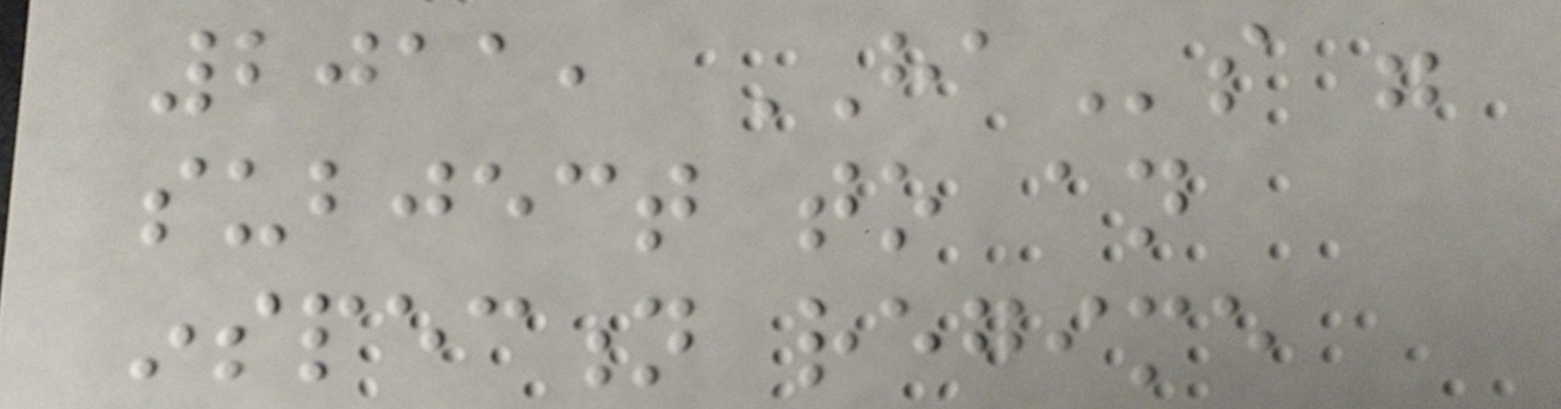2011, HAs were
subject to an
inspection regime
